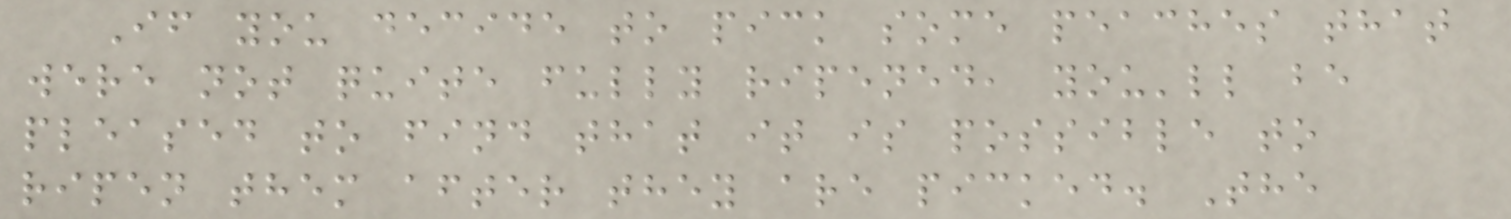If you decide to pick some peaches that
were not quite fully ripened, you'll be
pleased to find that it is possible to
ripen them after they are picked. The
